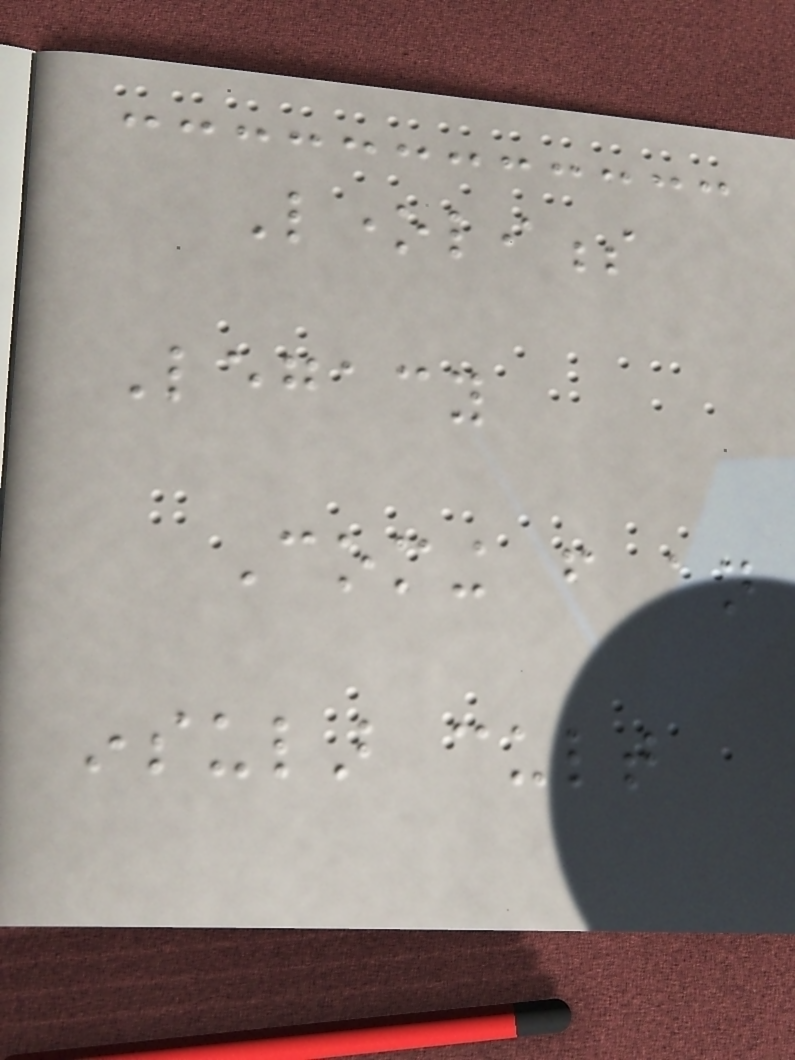Loneliness
Legacy
Coming from an
insular cult
